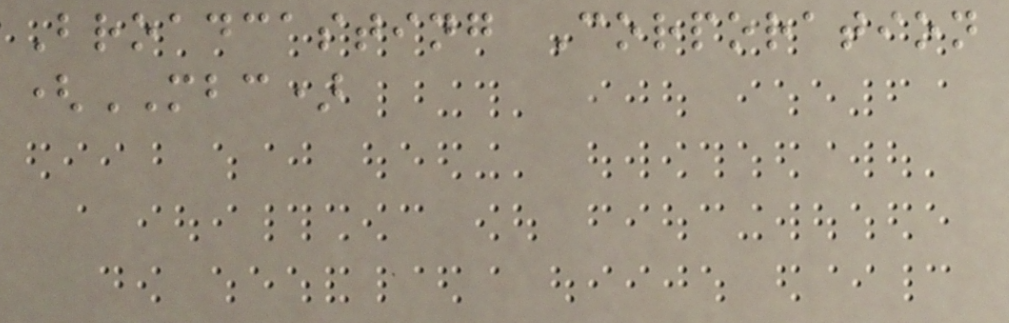Broadcasting Corporation
(MBC)
